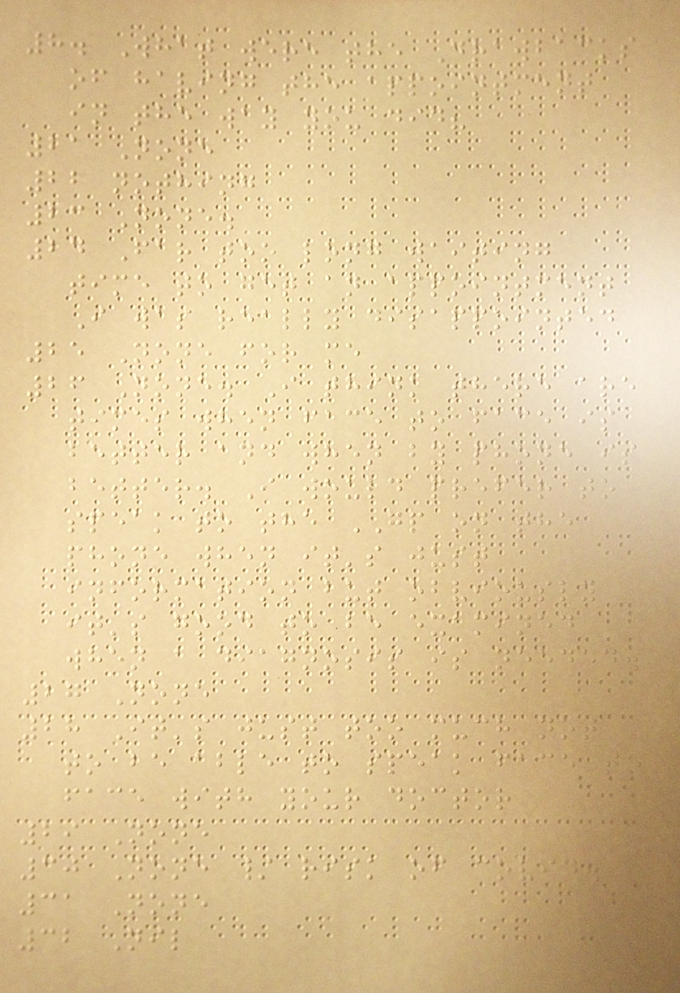8. What were the Drawbacks
of having the appointment
in the way you did?
21 None
22 nothing
23 None.
24 Far too long waiting
time to get an appointment
I was really disappointed
25 None for me
26 None. I think there are
times when face to face is
better and when by phone is
better. I would prefer to
speak to the GP on the
phone when it's just
information but obviously
it's good to be examined
when a diagnosis is needed.
27 None
28 It's just too much not
to be able to speak face to
face with your doctor
29 None
30 None / risk of covid.
31 None
32 Nil
